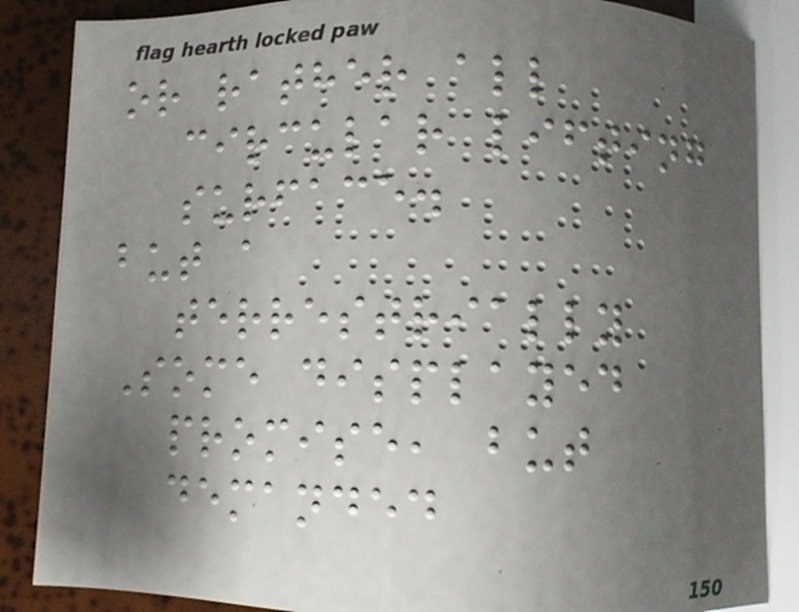or rather all
circular lifting
surface.
but a
terrestrially
Some displayed
promise, but
demanded
